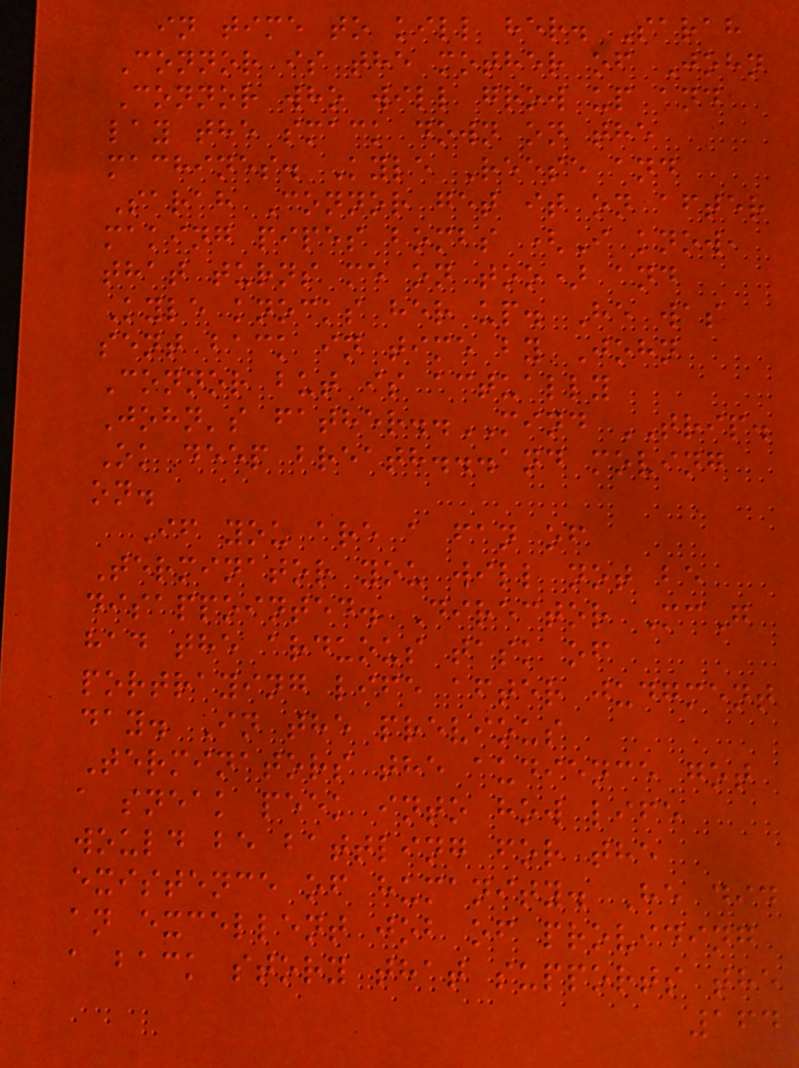in time to kill her. Sarah
Connor is the mother of John
Connor who will grow up and
lay the smack down on the
machines. Kyle Reese and
Sarah Connor get it on after
making pipes bombs (I know,
that turns me on too) and
Kyle knocks her up. He was
sent back in time by John
Connor but is actually
John's father..MIND TRIP.
Ok deep breath...and moving
on.
If you are a fan of
Terminator you will not be
disappointed. Director McG
had the arduous task of
portraying life after judgment
day. In the previous
Terminators the audience got
a sneak peek into how life
would be battling for the
existence of humanity. He did
an excellent job of providing
a back story that supports the
164
